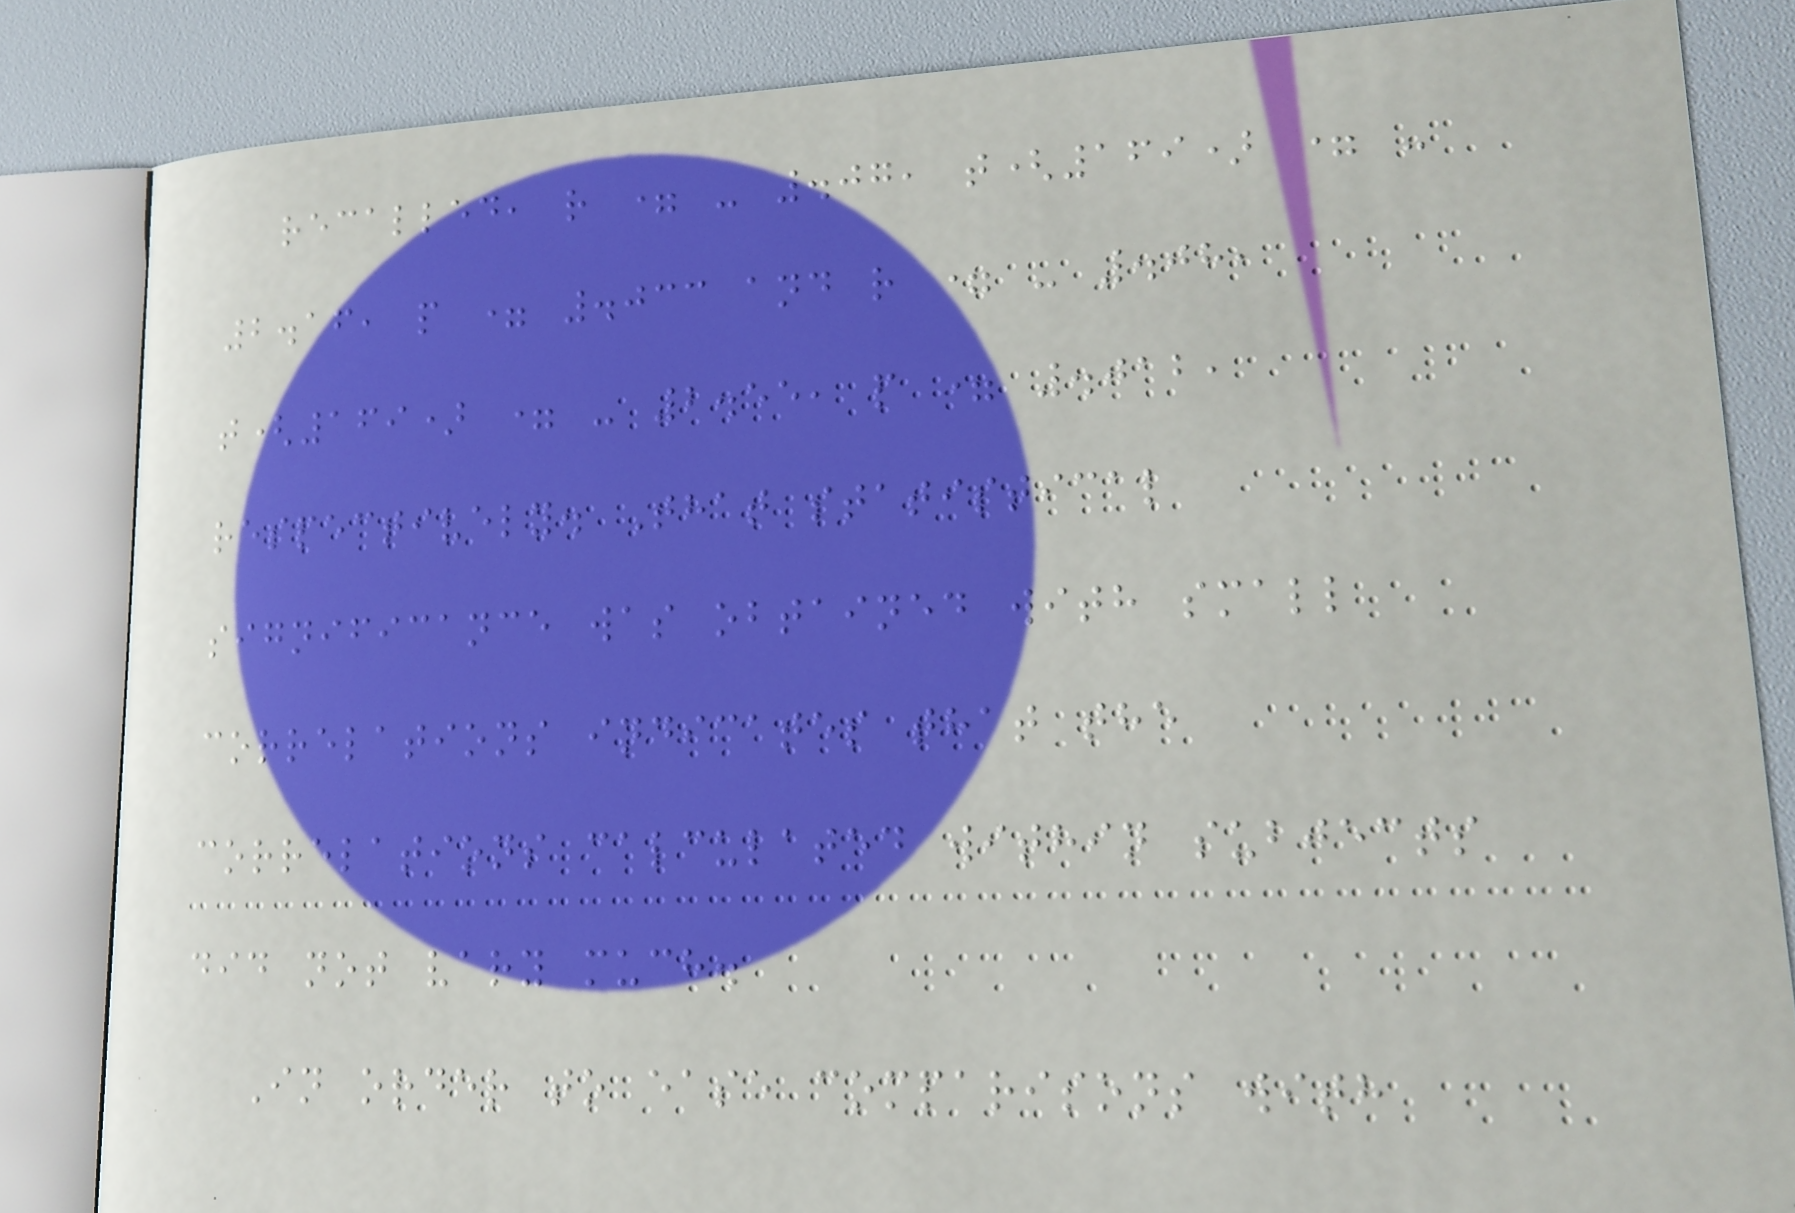recalled, r = - .07, t(169) = -
2.16, p = .033 and r = - .08,
t(169) = - 2.55, p = .012,
respectively. That statistical
significance was obtained with small
correlations indicates that the
correlations calculated within subjects
did not vary much.
In order to ease comparisons with
